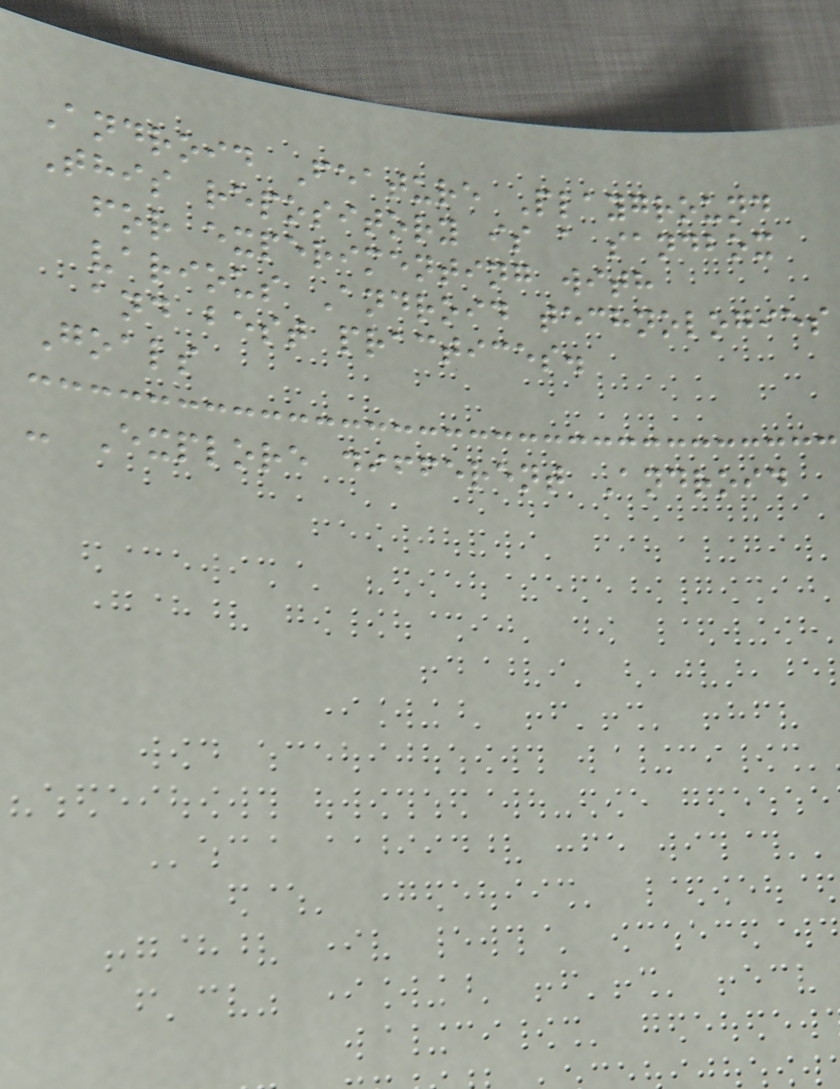Android Feature Playground
This repository is a sandbox
for experimenting with
various Android technologies
and best practices.
Goals
- Explore different Android
